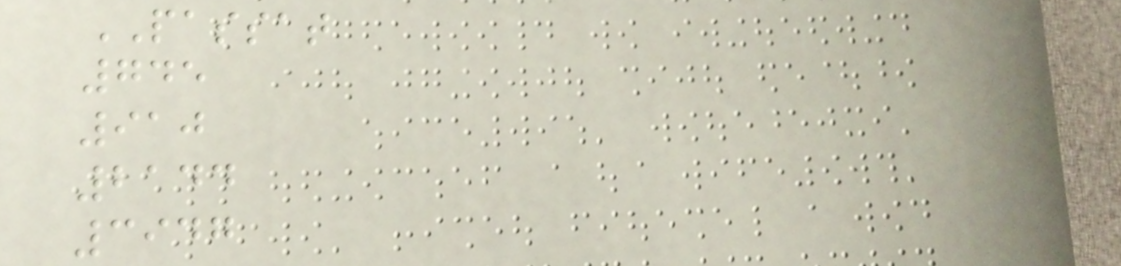PASSAT
745
910
2144
3947
